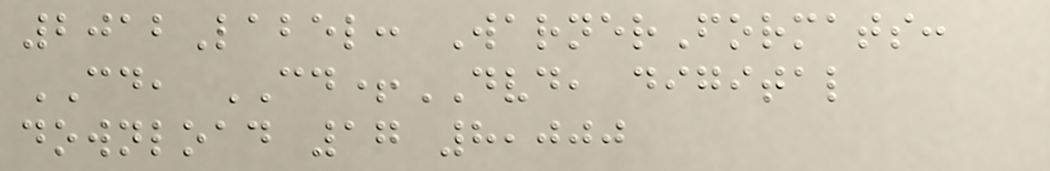2012Label: WarnerFormats:
CD, CD+DVD, digital
download 17 8,000
